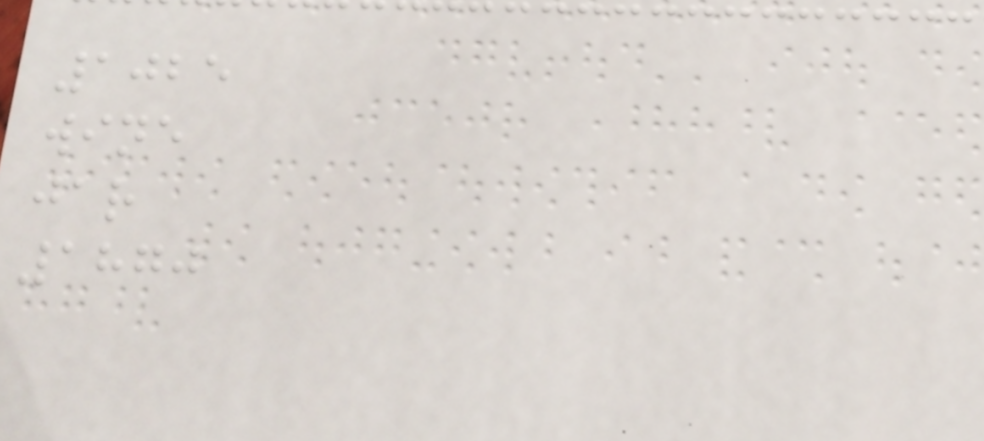1025
wine
jar
1870
